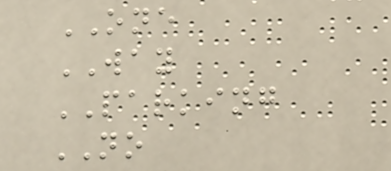ONE
WAY
PARKING
NO
